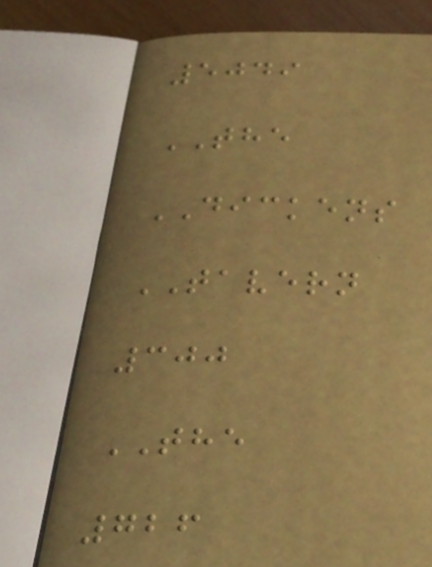5049
THE
DICKENS
TAVERN
300
THE
726
